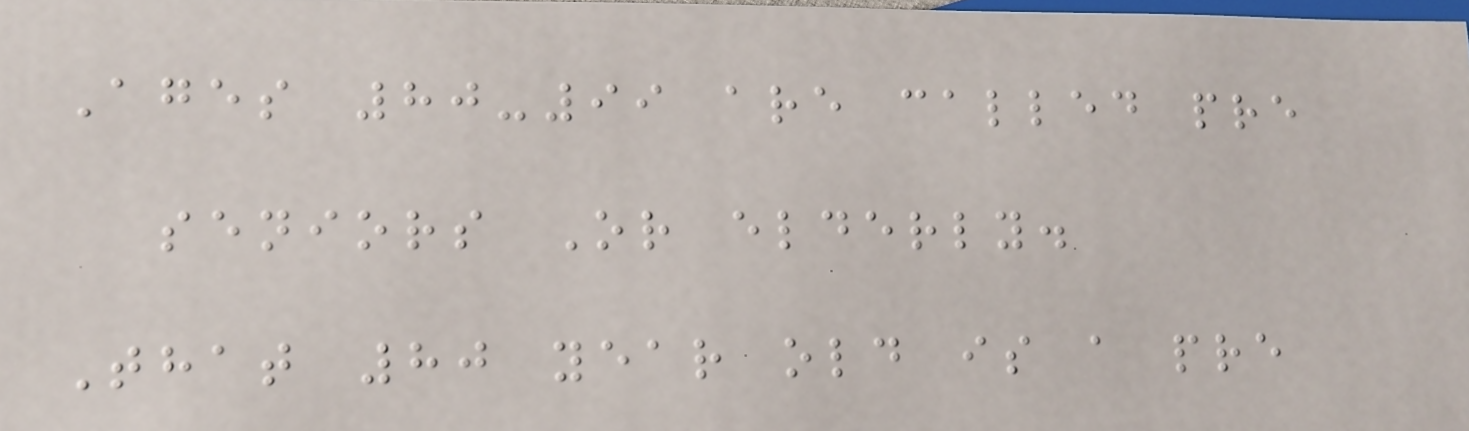Ages 80-99 are called pre
seniors Or elderly.
That 80 year old is a pre
